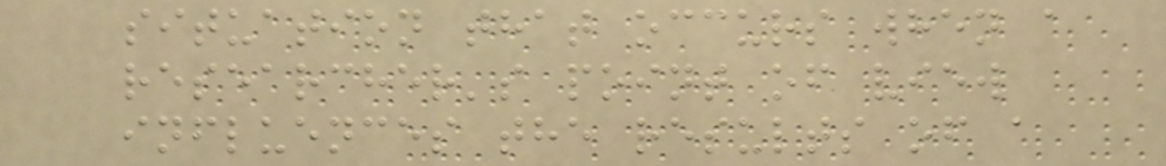situation that occurs when a
researcher's point of view
influences the results of a
